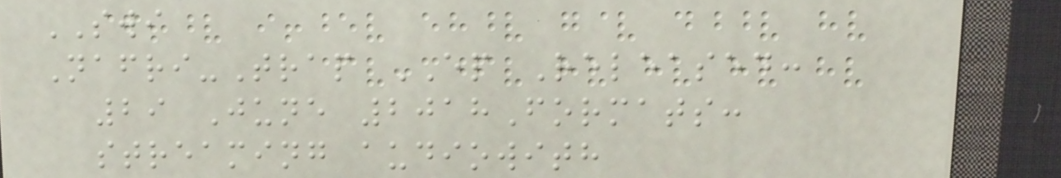SWI
Nafri-Trap EP Released:
29 June 2018Formats:
streaming audiowith
